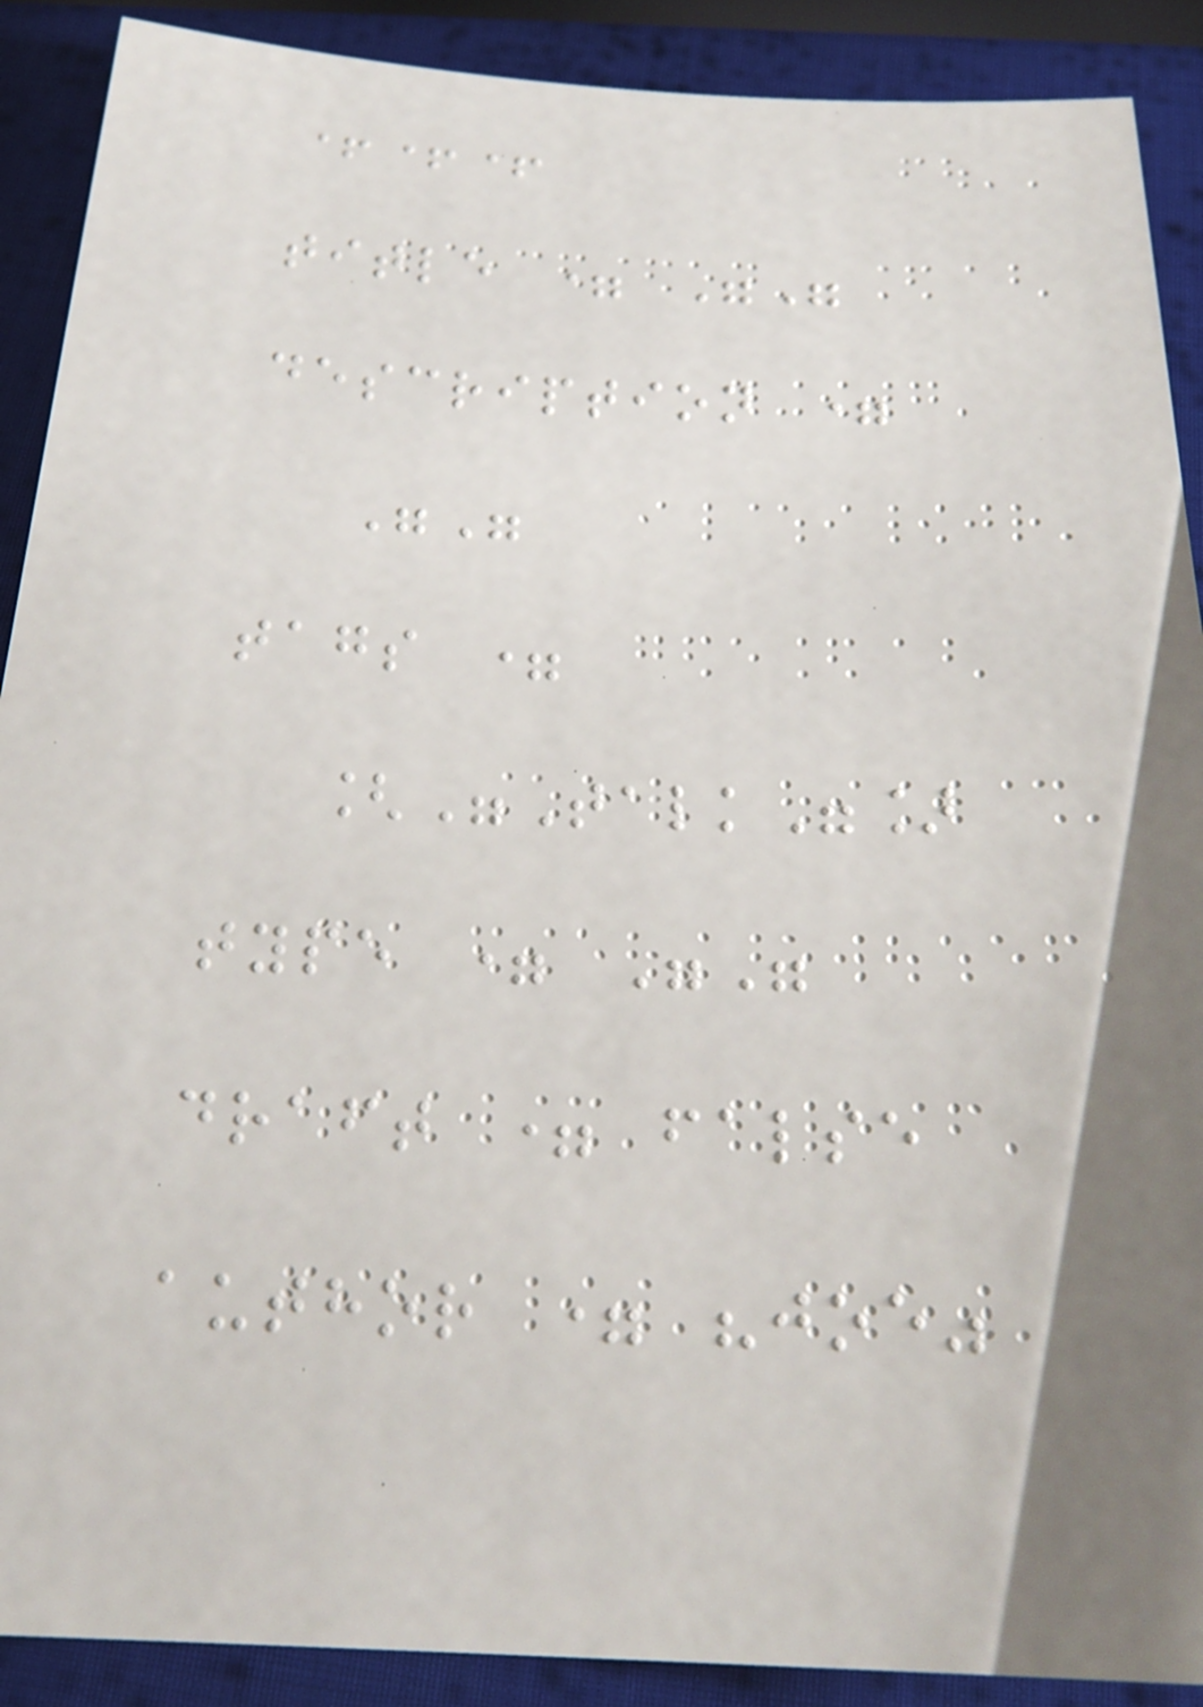+++
title = ""
description =
""
tags =
["Talk"]
type = ""
draft = false
author = "joe"
